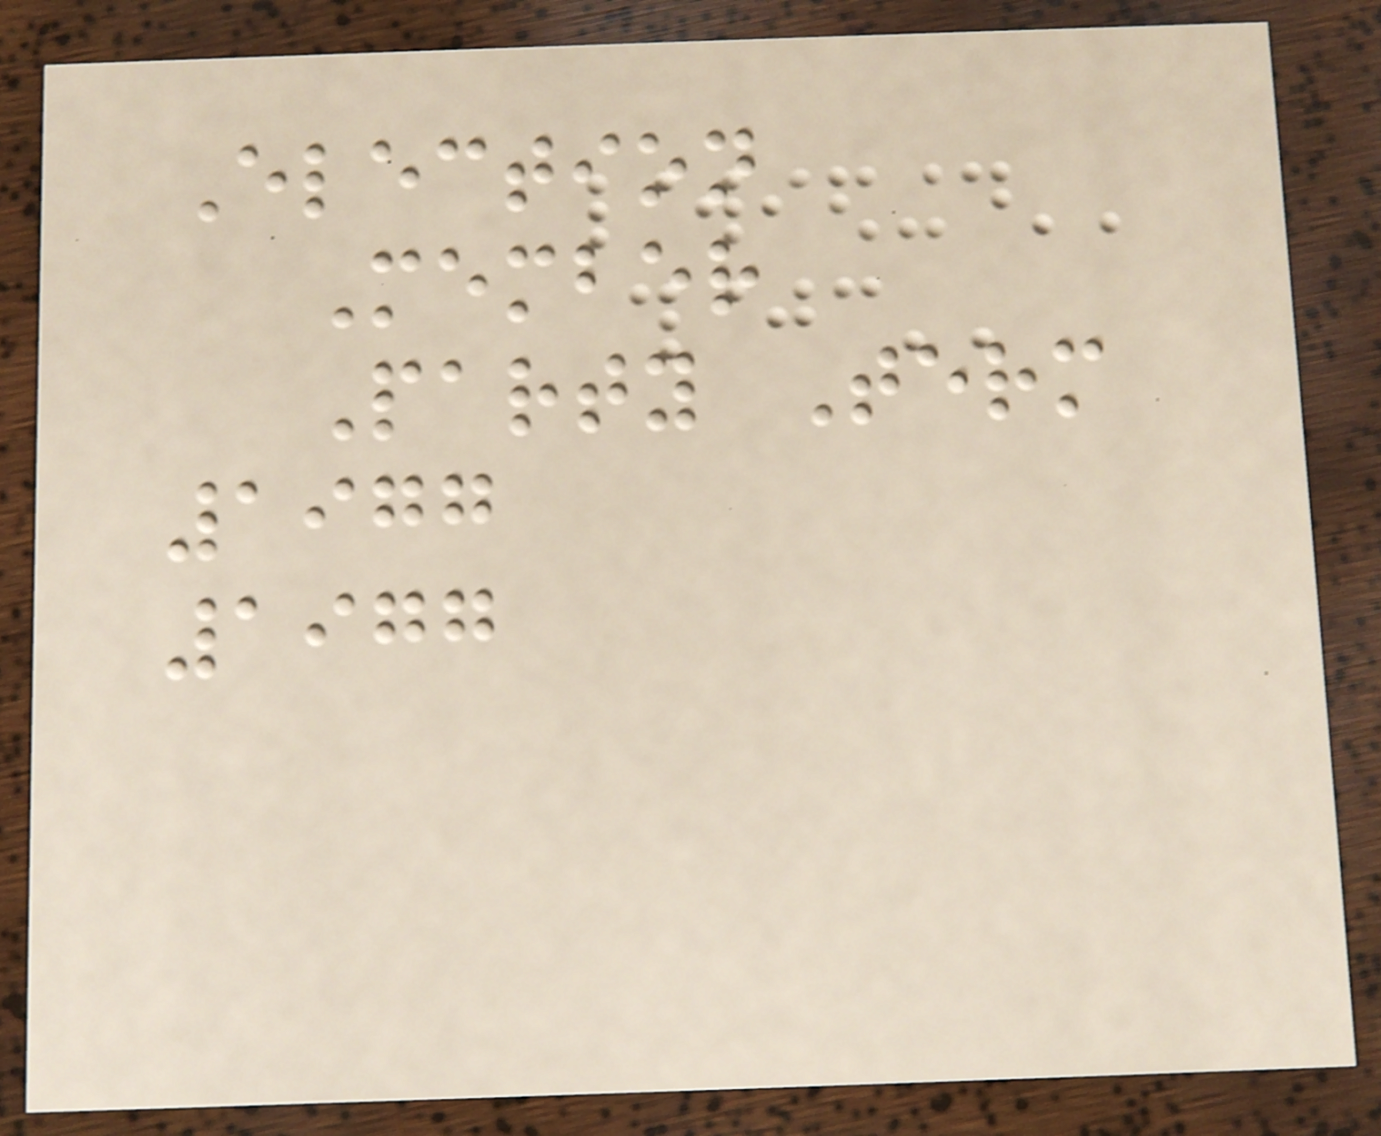Election
Member
Party Term
1977
1977
